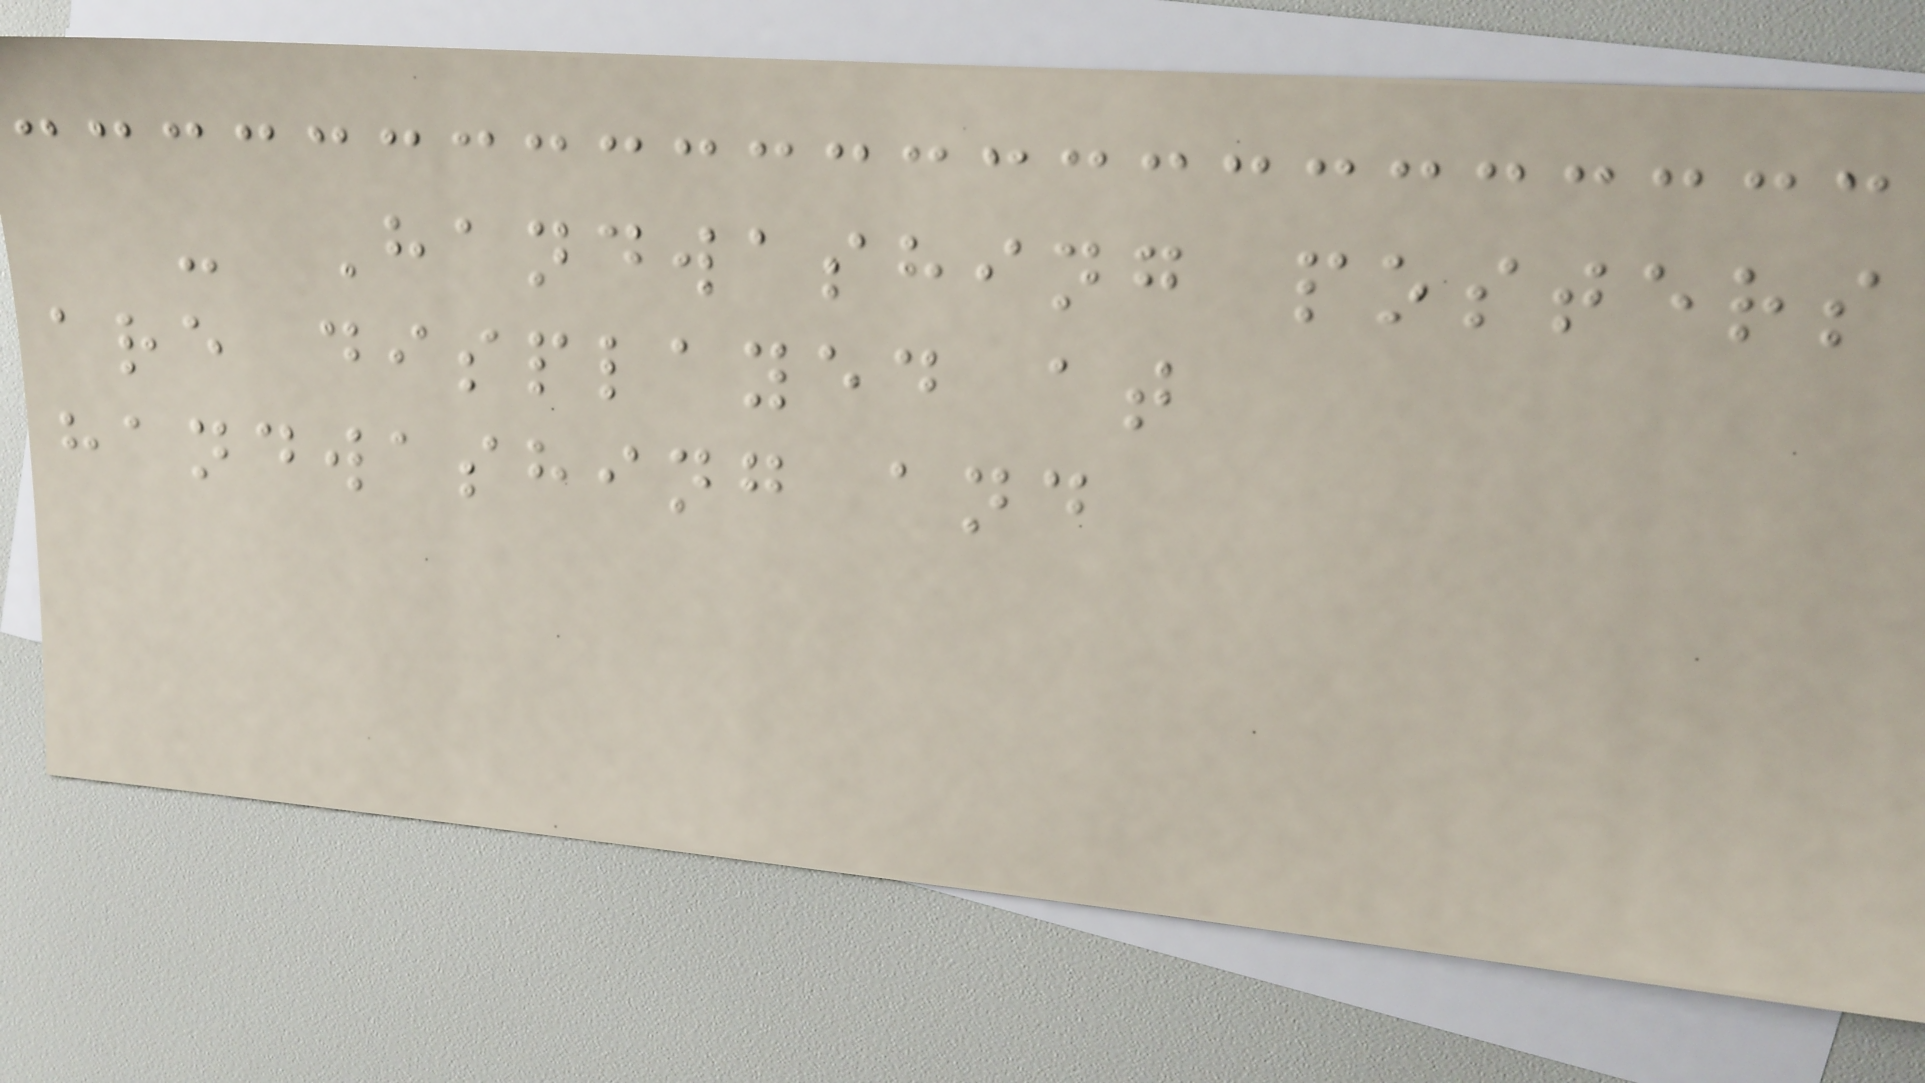- Handwashing posters
are displayed at
handwashing and
